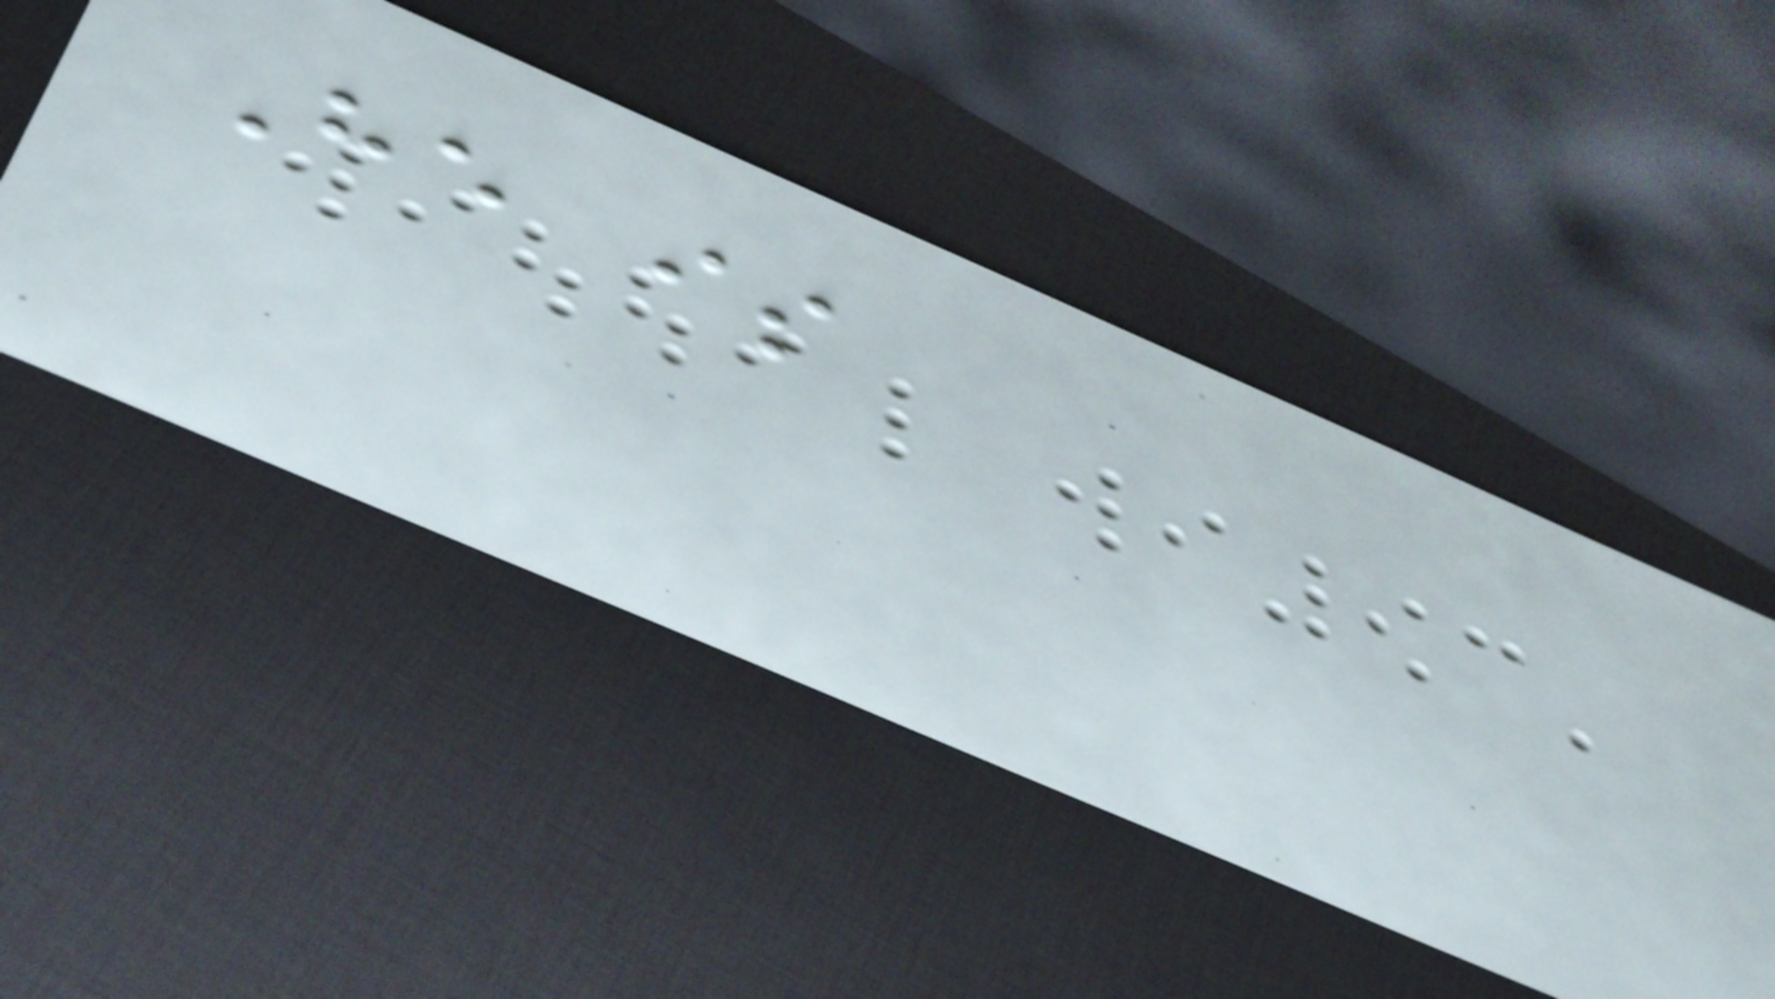He is
